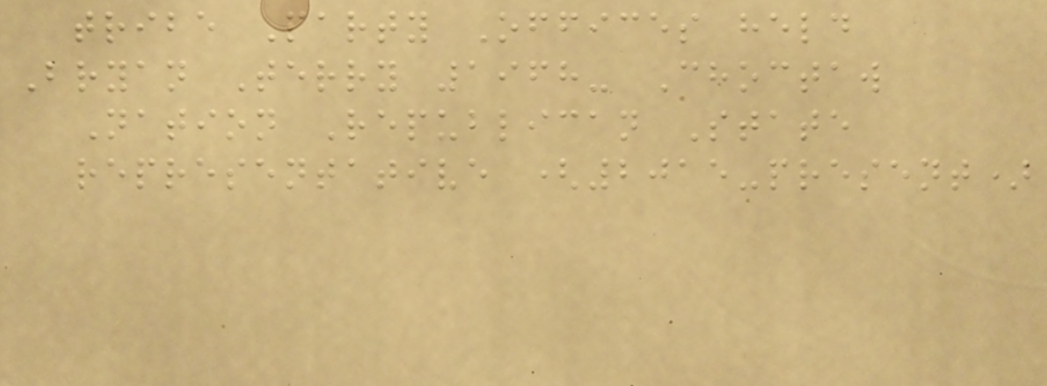tribe Party Offices held
Bryan Terry 1968- Choctaw
Nation Republican State
representative (2015-present)
